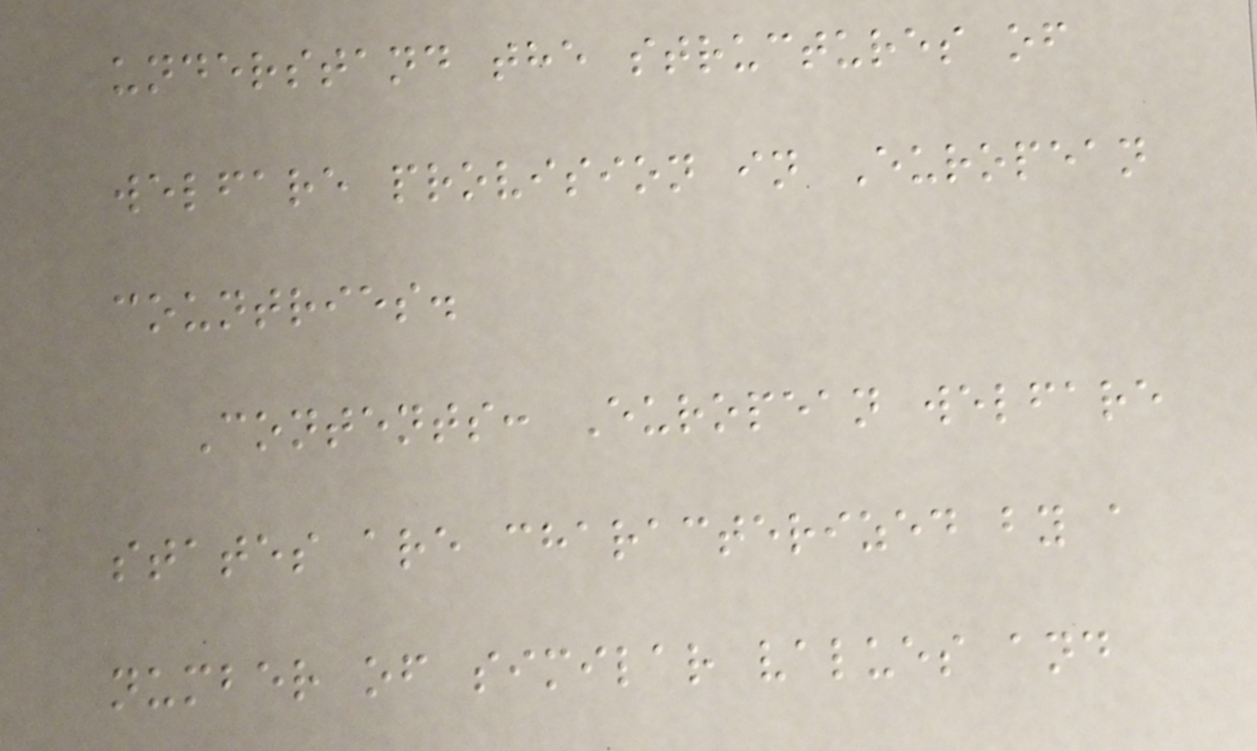understand the structures of
welfare provision in European
countries.
Contents: European welfare
states are characterized by a
number of similar values and
